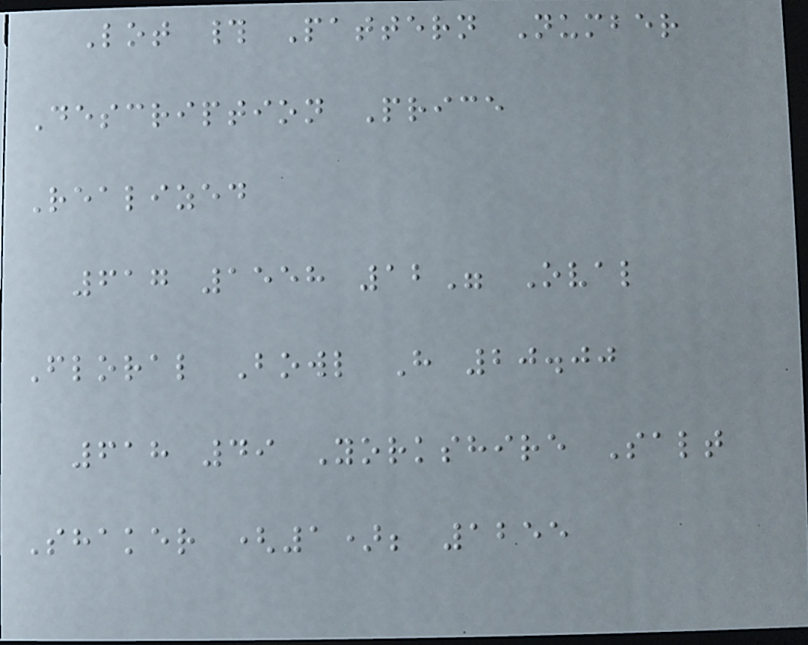Lot # Pattern Number
Description Price
Realized
617 1558 12" Oval
Floral Bowl H 20.00
618 49 Yorkshire Salt
Shaker (1); 1255
